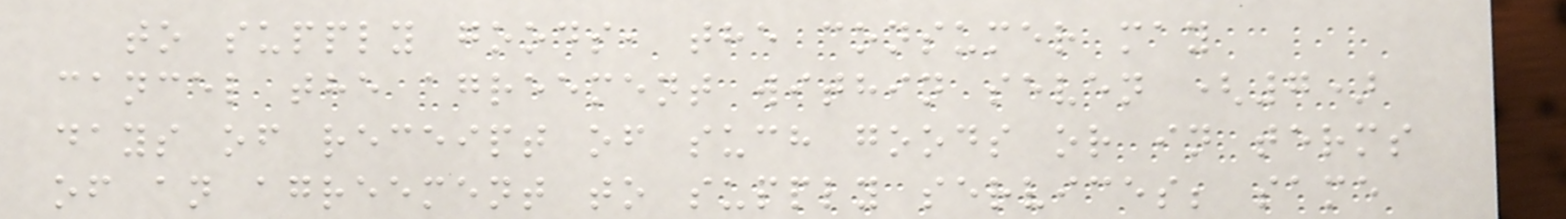to supply goods, the consumer may
cancel the agreement within seven (7)
days of receipt of such goods or in terms
of an agreement to supply services; same
